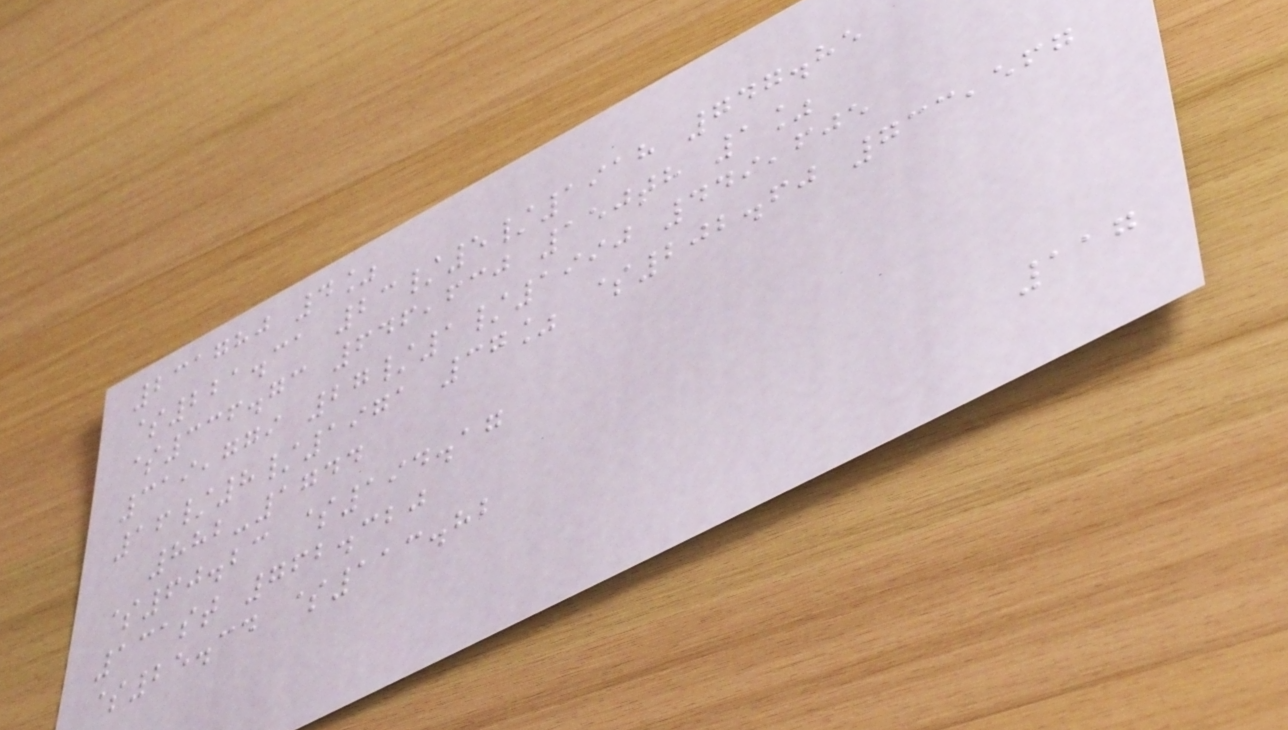231780 4%
$221.31 23/5/1918 747.85
$336.73 646,630 150th 1%
319,779 27/1/1990 449,605
16/8/1971 37% $202.60 733,567
882-1744
$60.23 $194.17
131st 762.320
$25.34 $113.82
117
